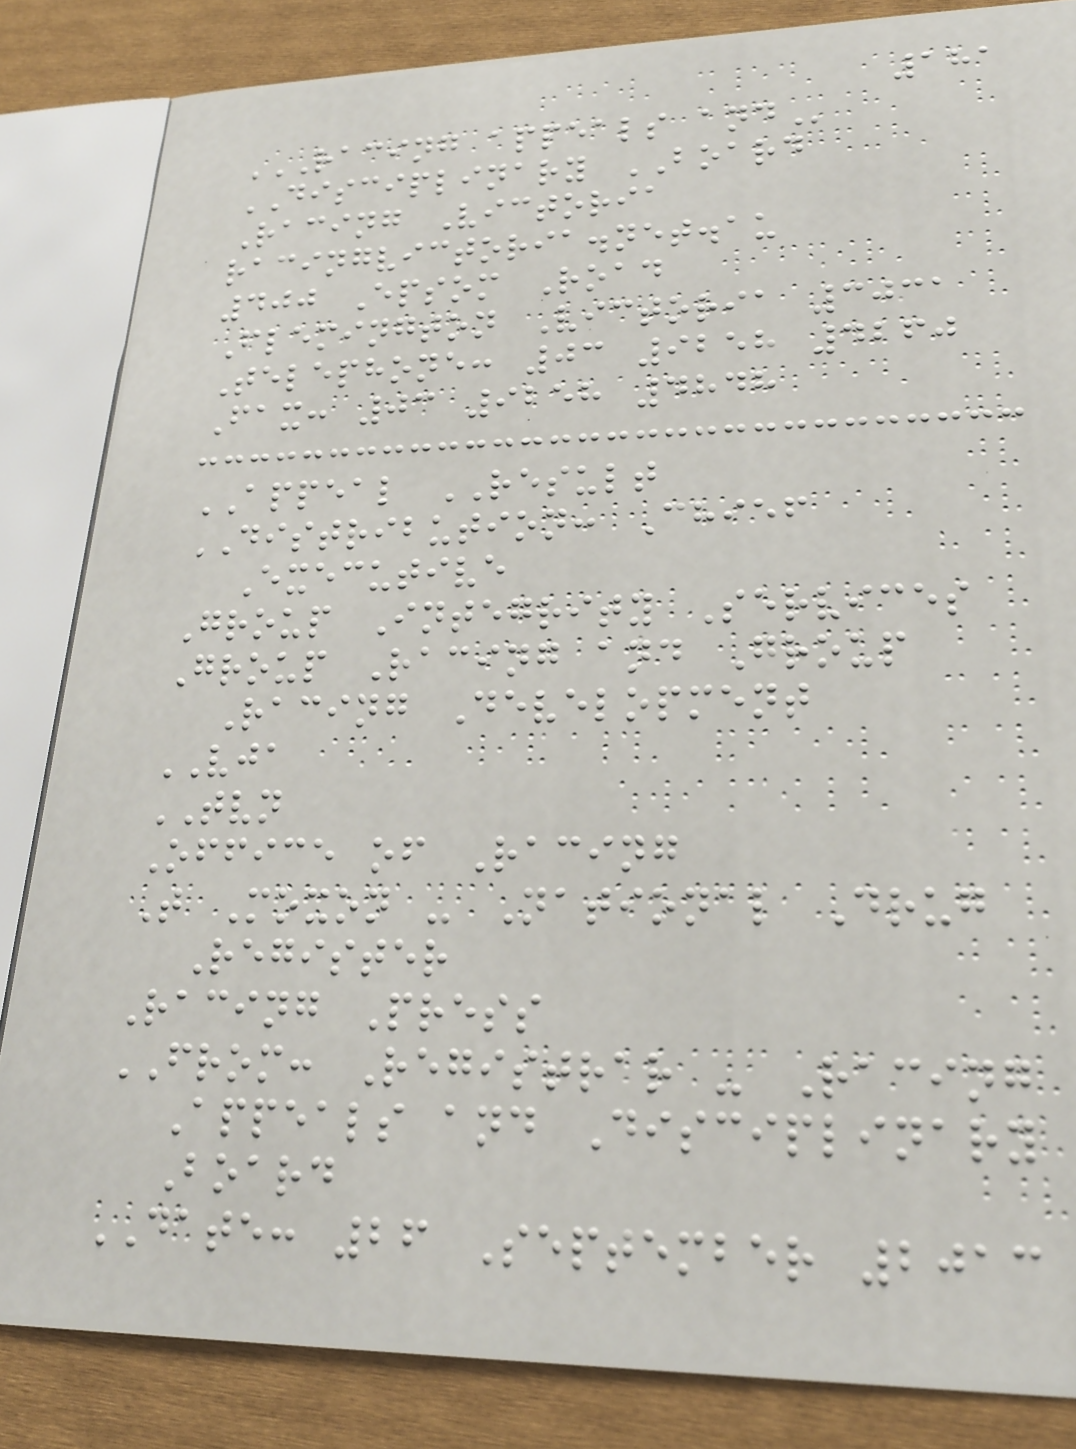181
RACING APPEALS AND
DISCIPLINARY BOARD
Racing Victoria
racingvictoria.net.au
400 Epsom Road
Flemington Victoria 3031
Telephone: 03 9258 4260
Fax: 03 9258 4848
APPEAL RESULT
DISTRIBUTION: Chief
Executive
Group Integrity Services
Group Racing and Group
Racing Development
VJA
TVN
Office of Racing
T Moxon - National Drug
Register
Racing Press
FROM: Registrar - Racing
Appeals and Disciplinary
Board
DATE: 26 September 2013
